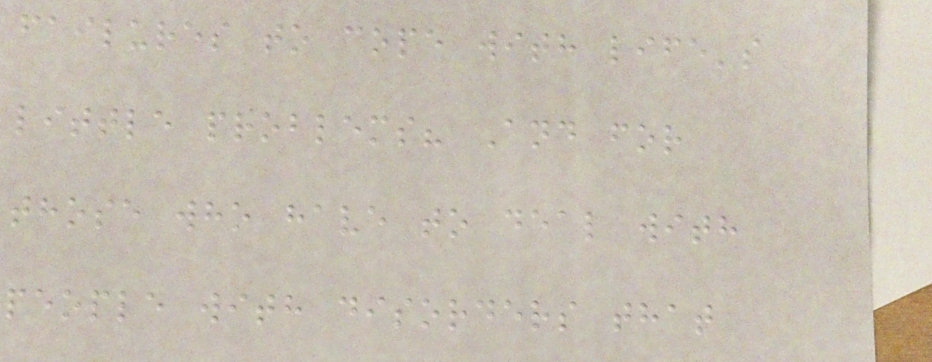failures to cope with life's
little problems? And for
those who have to deal with
people with disorders that
